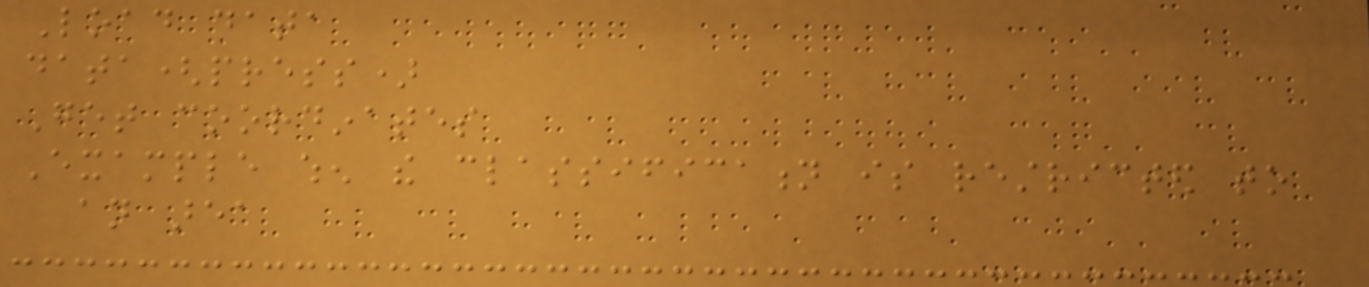Load data
data(press)
Get coordinates
Example when the classification is restricted to
an area
